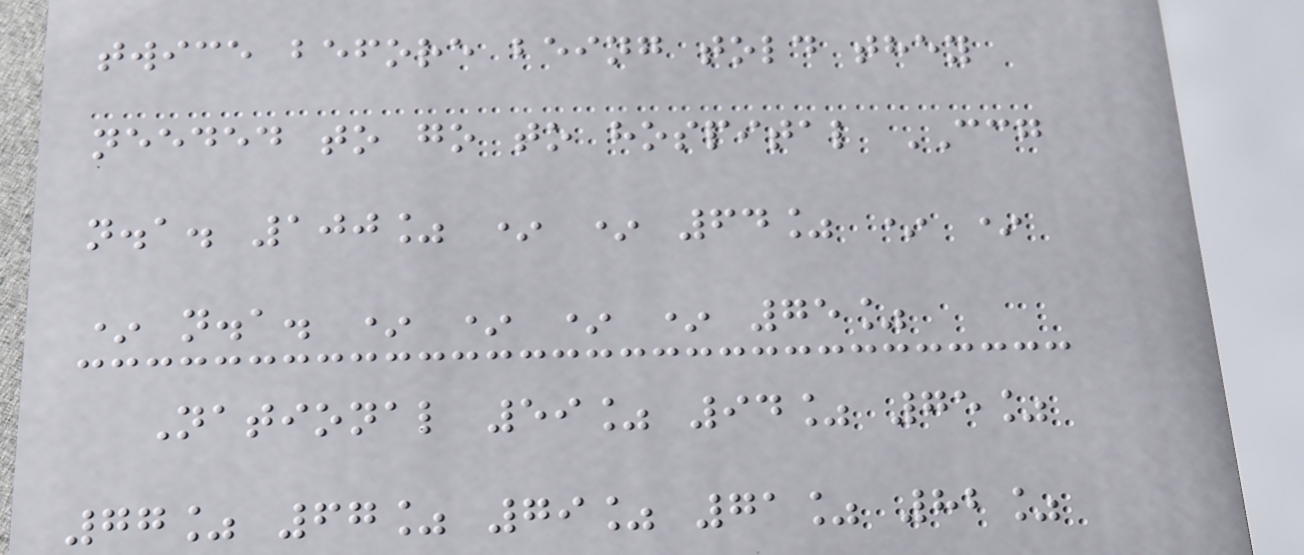twice before being told they
needed to go to hospital CCG
n.a. 100% * * 64% * *
* n.a. * * * * 75%
National 59% 94% 75%
77% 67% 79% 71% 82%
